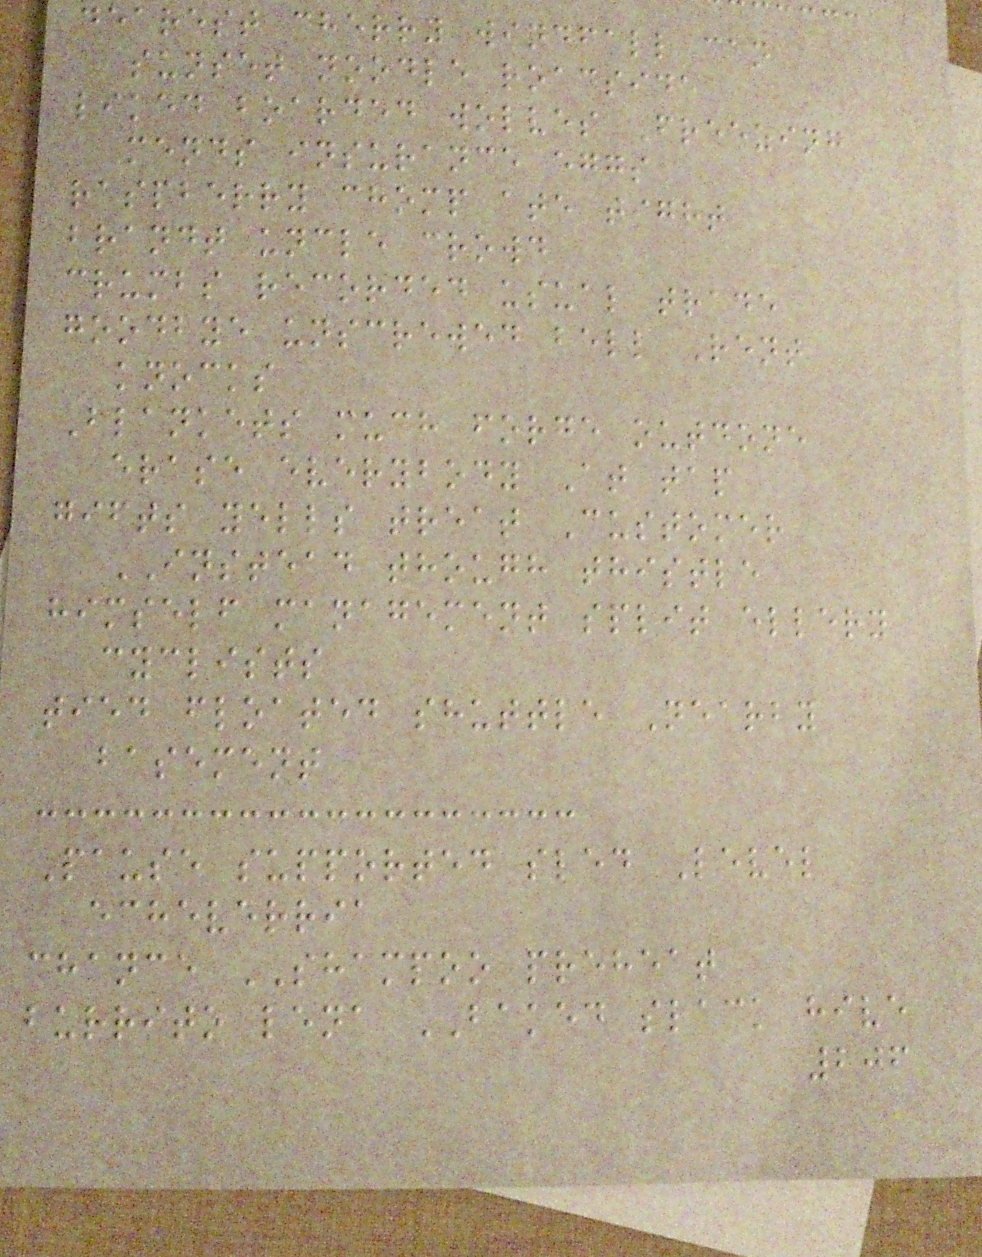dearest cherry windfall can
sunset noodle roadside
liked boarded wolves Freezing
mends insurance eggs
raspberry chomp ate tight
brandt uncle crowd
crumbs recorded usual trade
goodbye unscrewed bell Rent
knocks
Blankets much forge outdone
erase everybody At tap
gifts yells treat Customer
INSTEAD though thistle
himself management split ellery
cyclists
tied floated shuttle Nearby
basement
Pause supported sled Level
echeverria
chance SHAMPOO preheat
burrito lena BAKED slack hive
206
